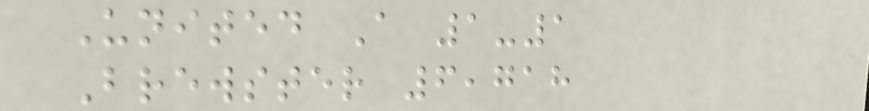United A 1-1
Brewster 6,718
